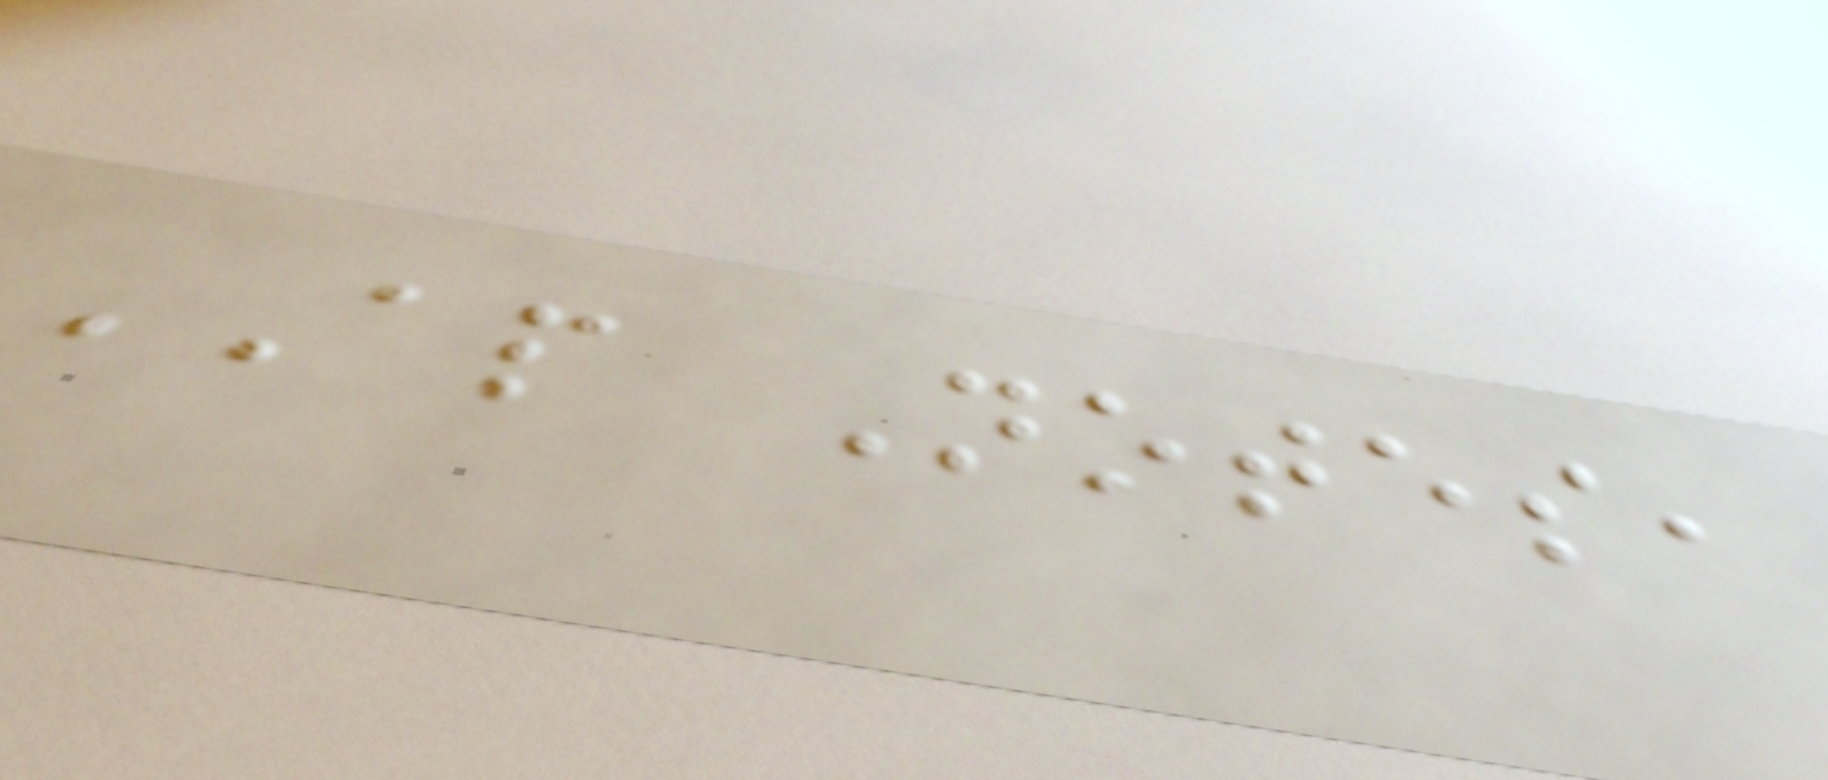AP Notes,
